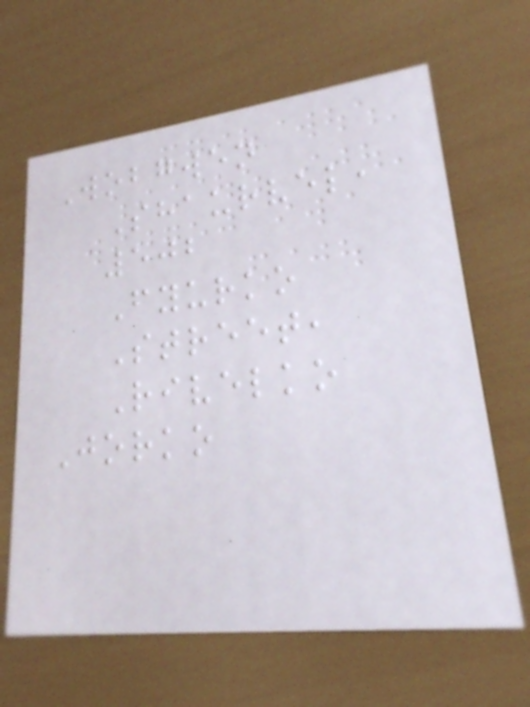Wobgwen
Shaurvel,
502
Fyurko
Street,
Rivelko
Jorko
